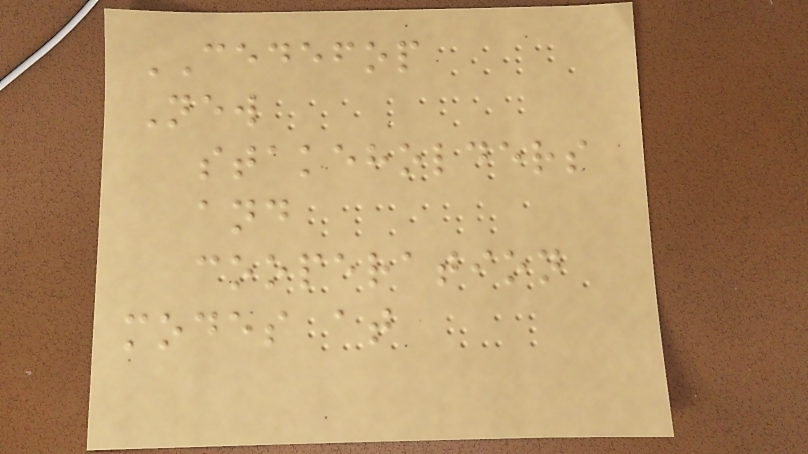CEDEFOP
New
stakeholders
and
cooperation
modes at
